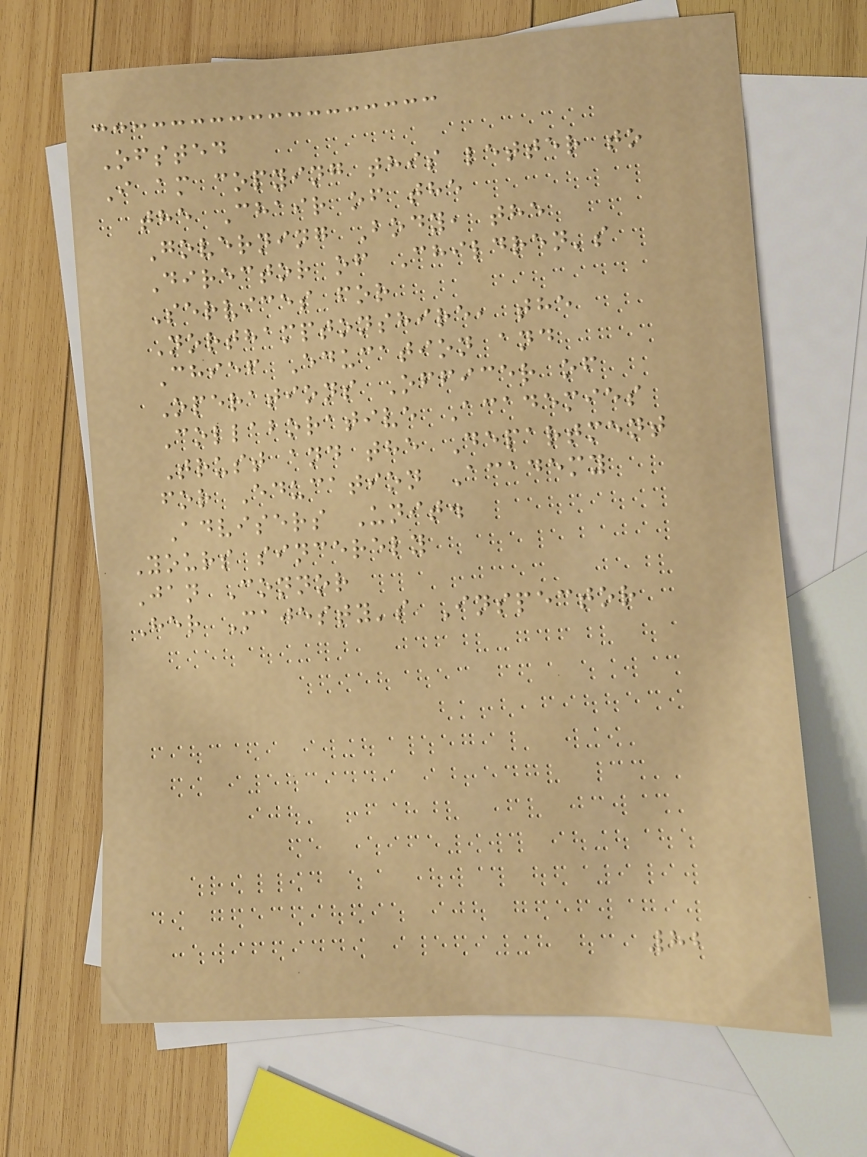Ofsted
I am copying this letter to
the Chair of the
Governing Body, the
Director of Children's
Services for
Northamptonshire, the
Chief Education and
Operations Officer of
Collaborative Academies
Trust and the Department
for Education Academy
Advisers Unit.
Yours sincerely
Jan Connor
Her Majesty's Inspector
82
